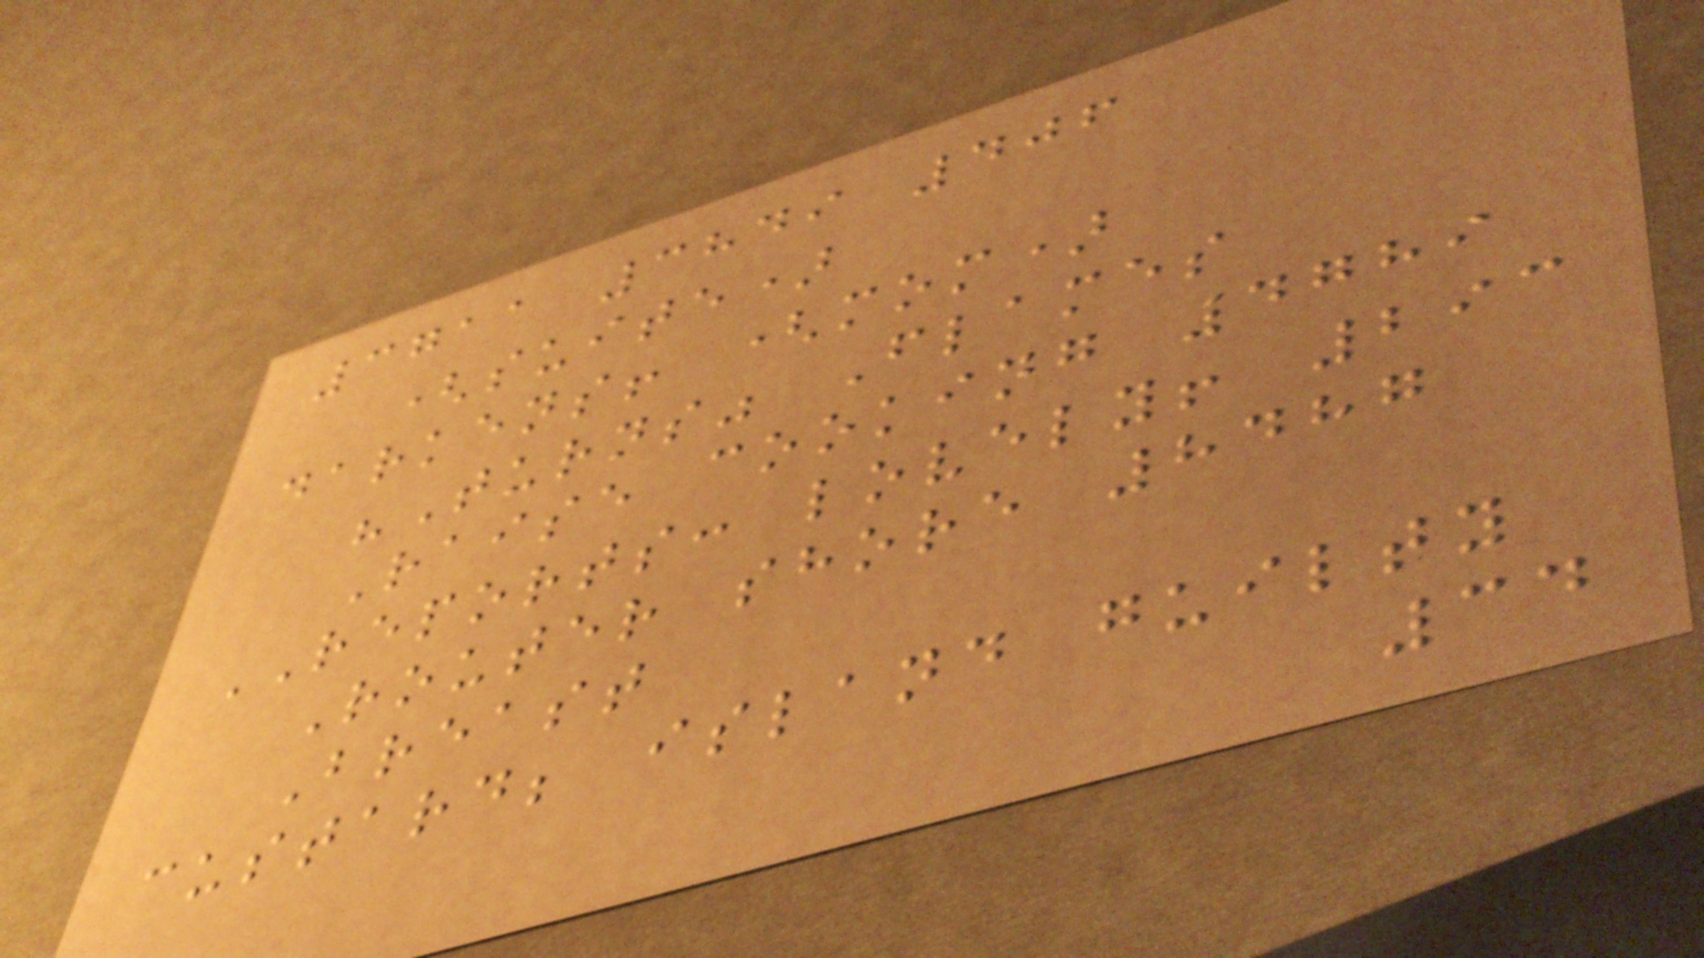3711 3849 406
(suite)
darkens! (mom)
"Turns" Flames
Raise cooking 4789
REPORTS: lovely! 293
Router shore 8487
Breast
custard; island guilty
34
